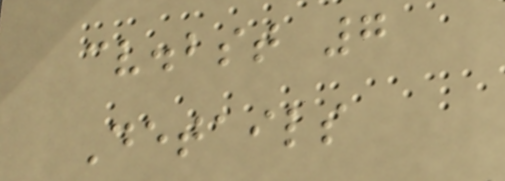cv.bst 7
Details
